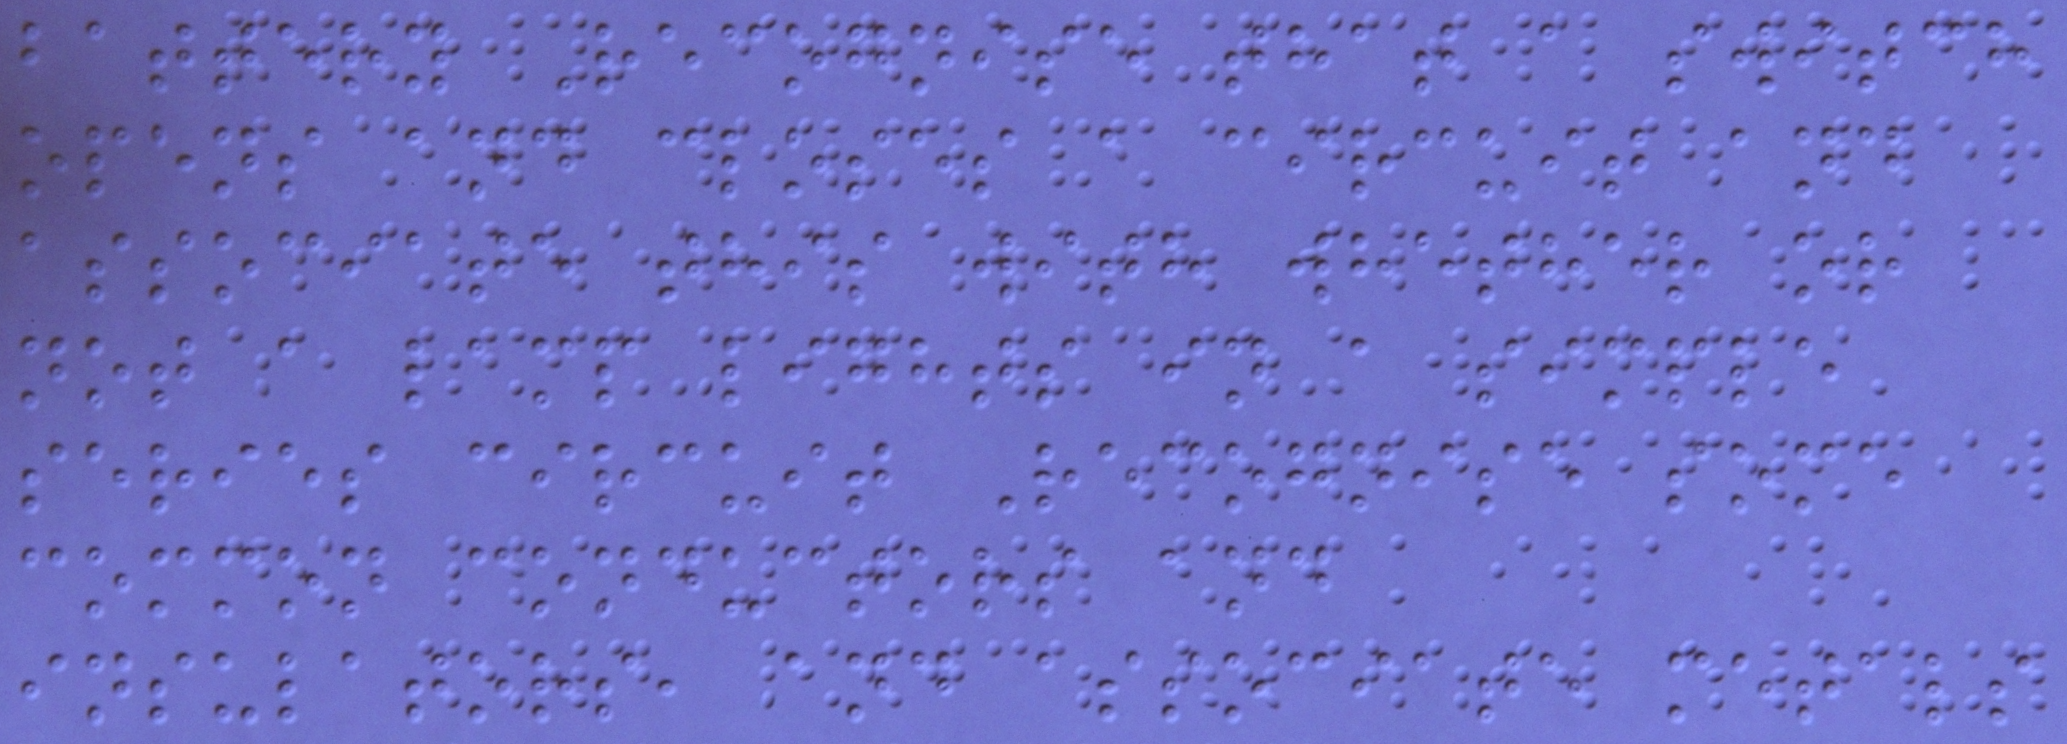battery Recognise that a switch
opens and closes a circuit and
associate this with whether or
not a lamp lights in a simple
series circuit Recognise some
common conductors and
insulators, and associate metals
